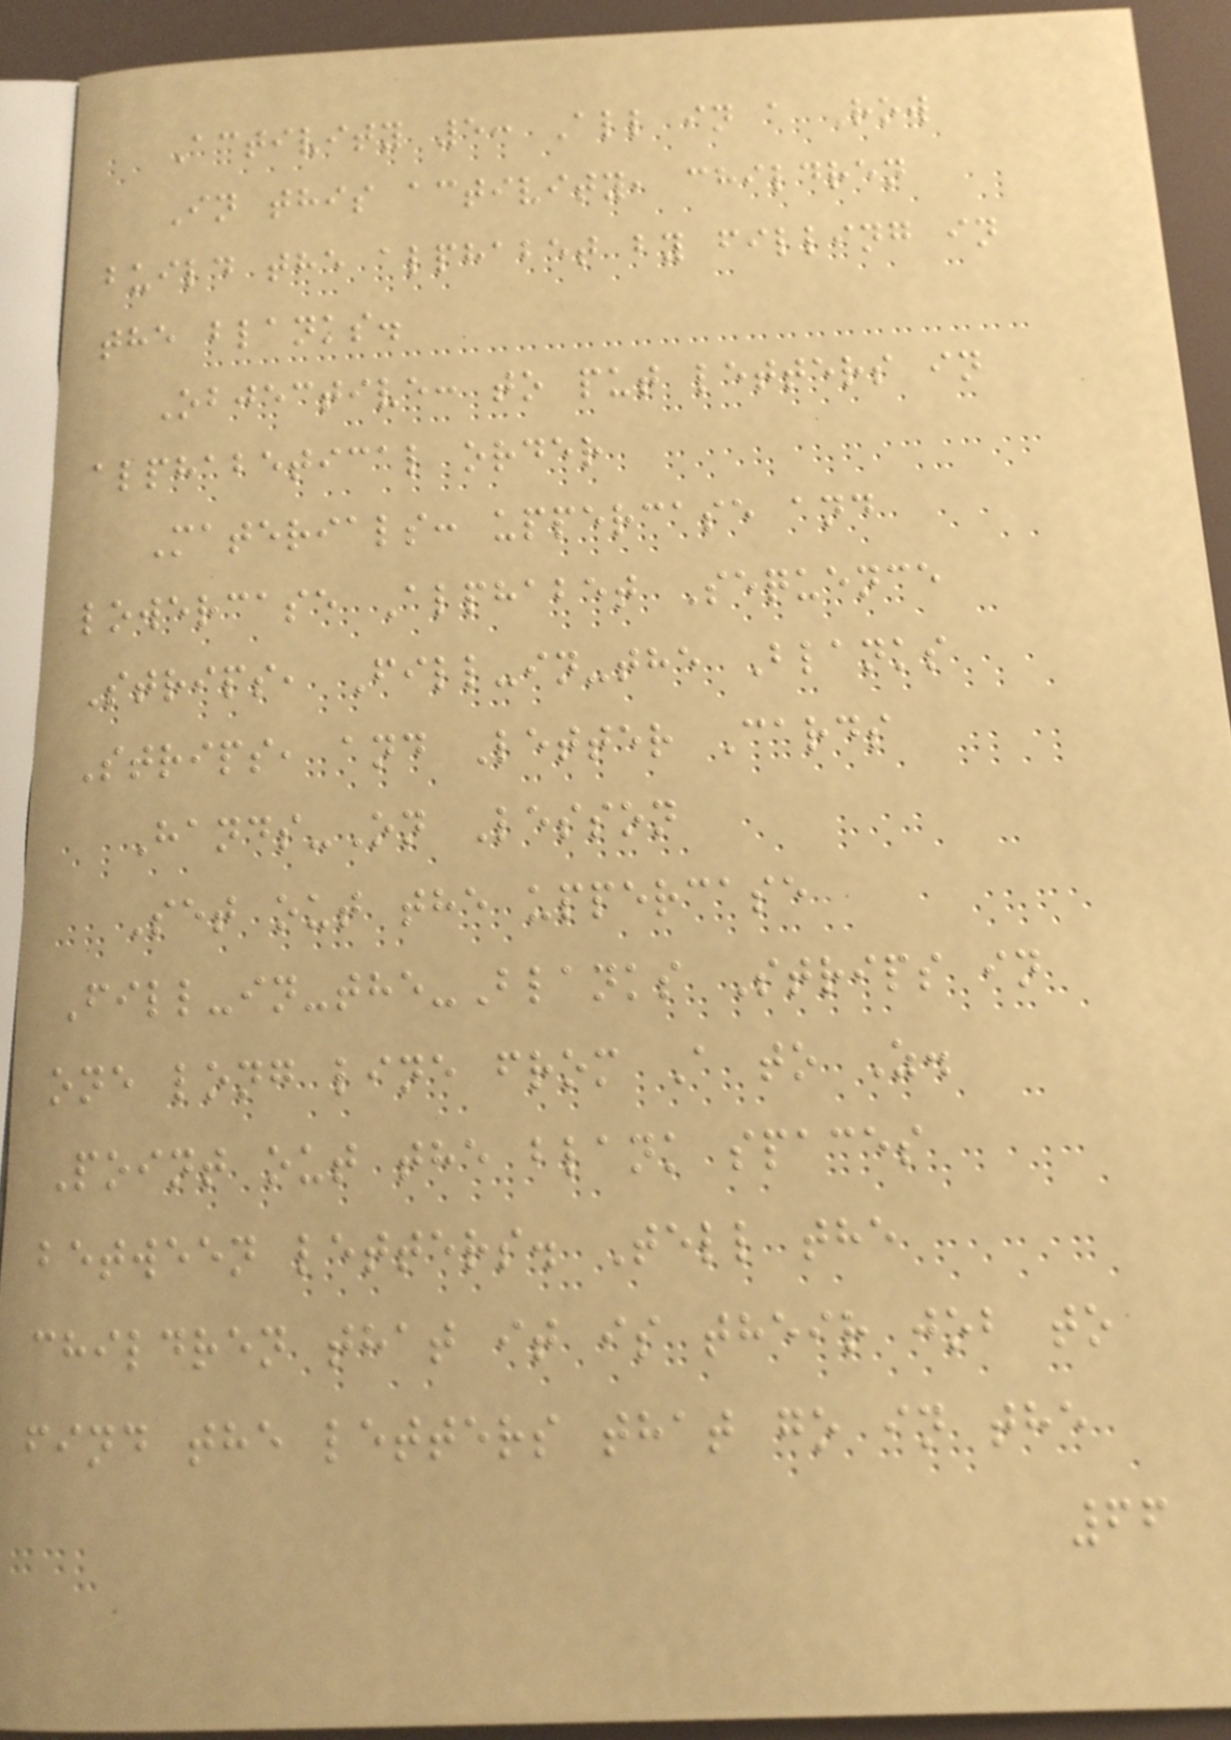Activity 5: All in a Row
In this activity, children
build the alphabet by filling in
the blanks.
Objective: to put letters in
alphabetical order
Materials: uppercase and
lowercase Alphabet Sequence
Strips, Fill-in-the Blanks
Strips, and Letter Cards
Hands-On Lesson
Set out the uppercase
Fill-in-the-Blanks Strips in
one long line from A to Z.
Point out the blank spaces
between letters. Tell the
children that it is their job to
find the letters that go in the
66
